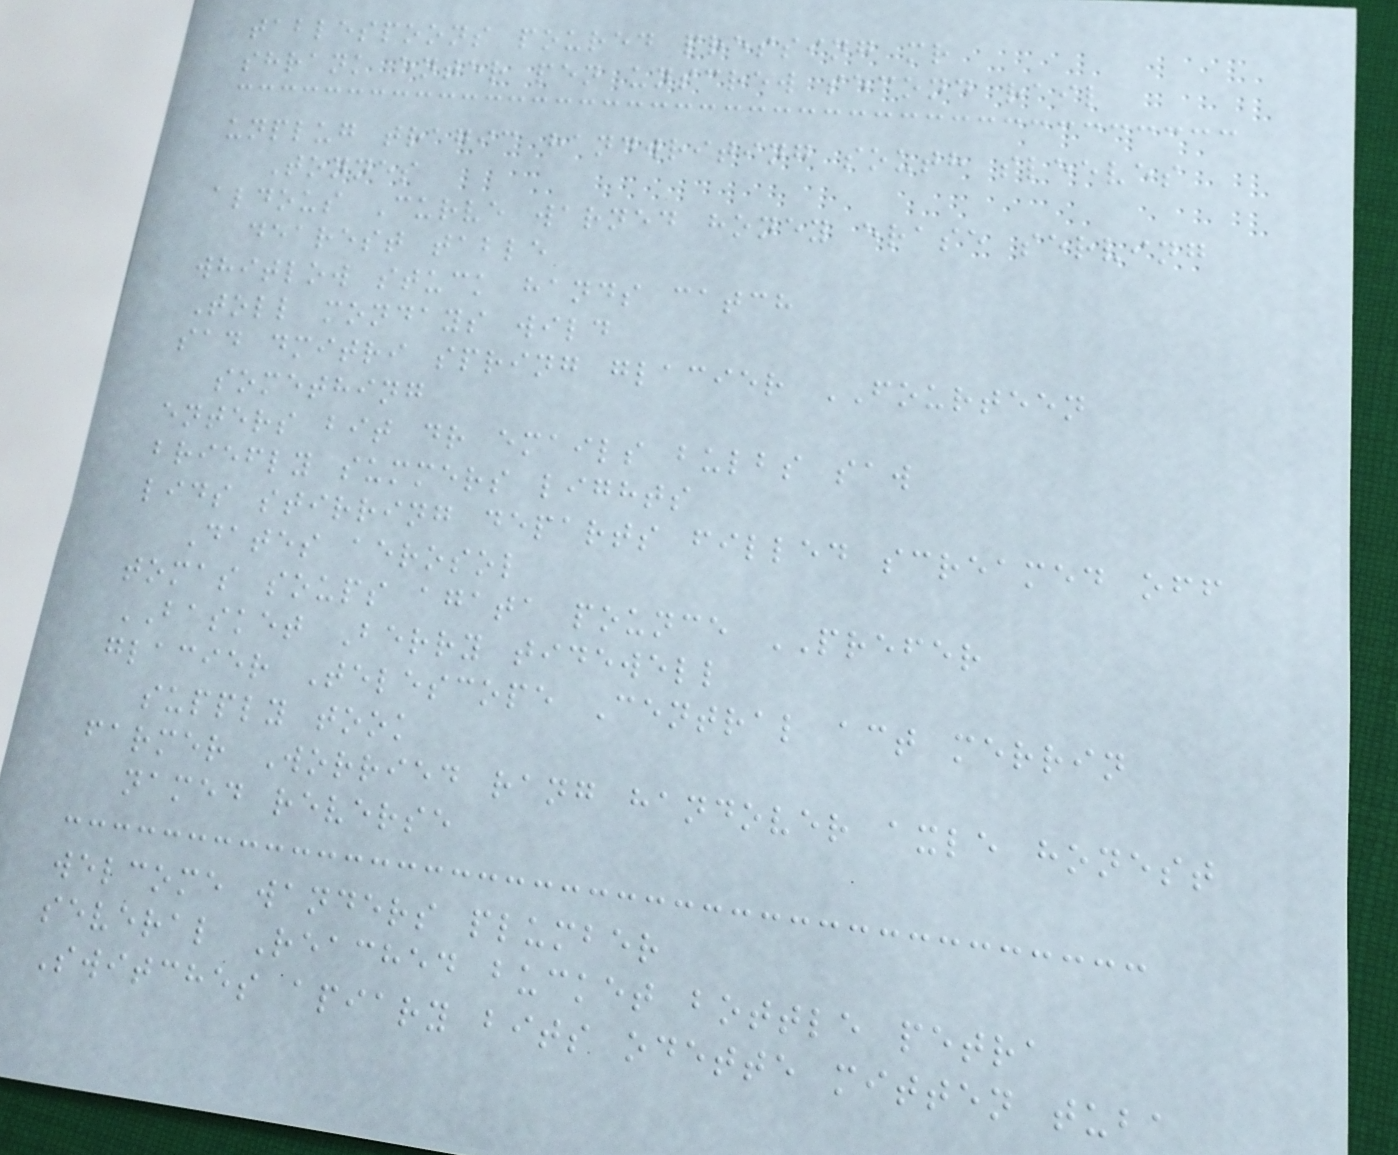tablespoons poured pressing mr
shrank enter pen unscrew second rail
unplug tragic handwriting south sleeves
Tonnes
aldous Curve warned honey erase serving
dearest table
whitlow stuck hands catch
Toll mondays wild
sad dmitri spring glacier FOURTEEN
something
enters bit dr emails bulbs saw
briefly summers lights
lids stirring departs filled screamed off
Dates aerosol
tomas soups agata pounce PREFER
BASKET Berry tidewell
glacier Telescope Central act merrin
supply took
farmer Worried rang handover axle honest
named reverse
welcome wanders plumber
several Reached bucket bottle petra
Switches apiary bits odette mitten tuba
